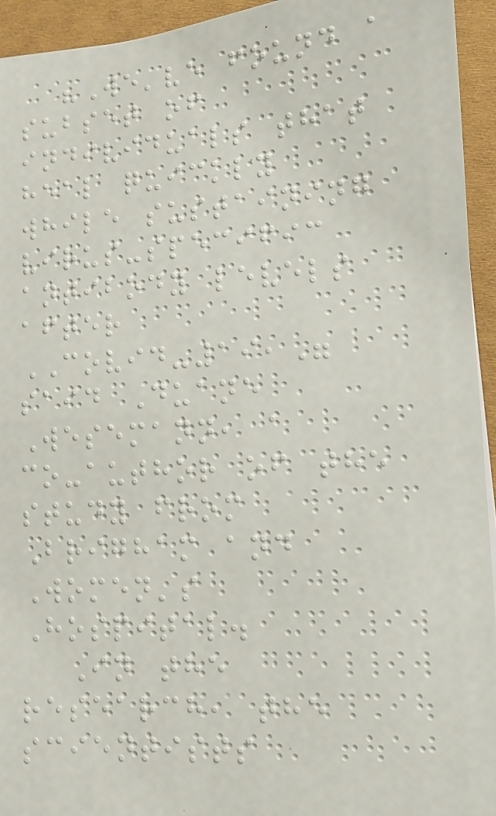"We've found a
subset of
individuals that
heal quickly
while sustaining
virus-specific
antibody levels
after
COVID-19,"
said Duane
Wesemann, a
co-author of the
study from
Brigham and
Women's
Hospital.
In the
research, the
scientists
